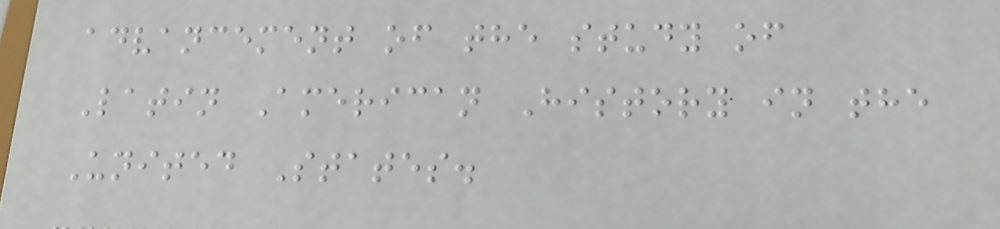advancement of the study of
Latin American History in the
United States.
